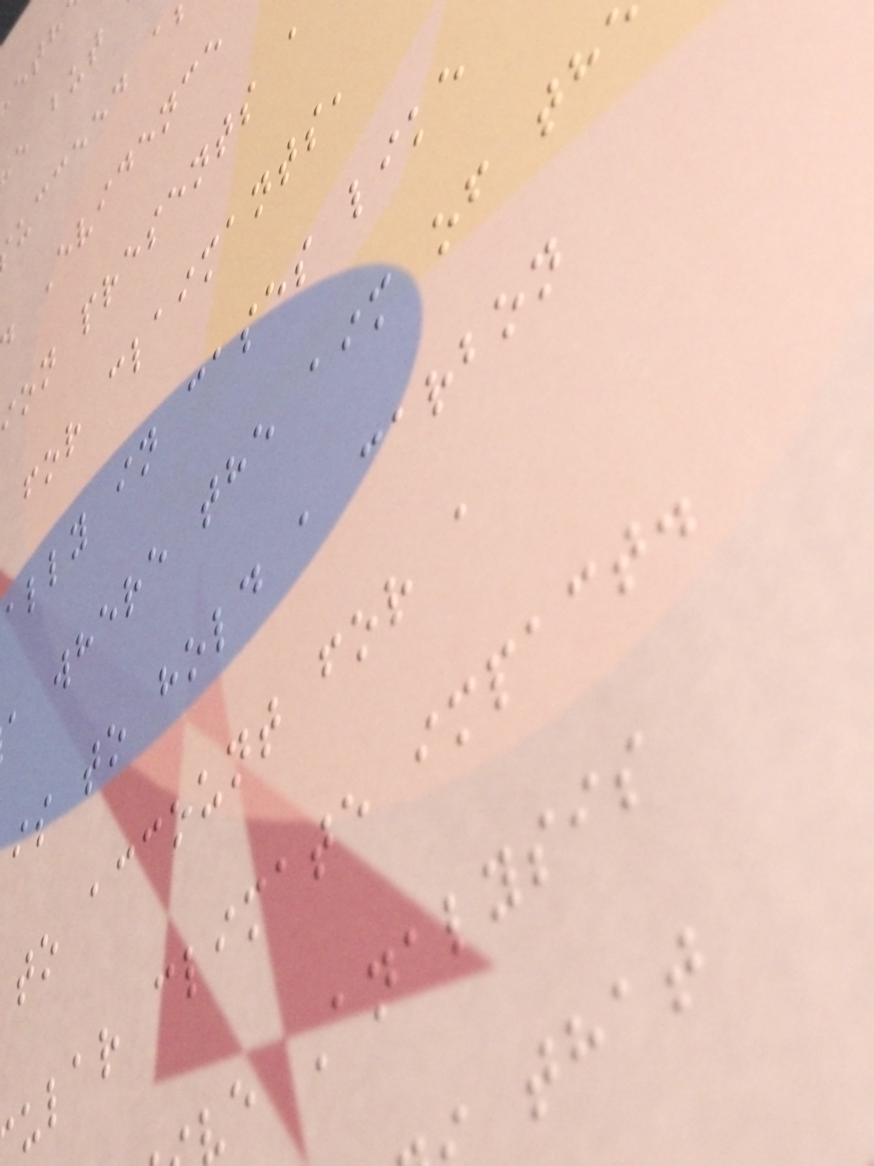ucceed a
Evidence
on presents a
for claimants,
ally in cases like
a where the aim of th
is to hold a carbon
to account for a
ular climate impact.
ve Analysis
